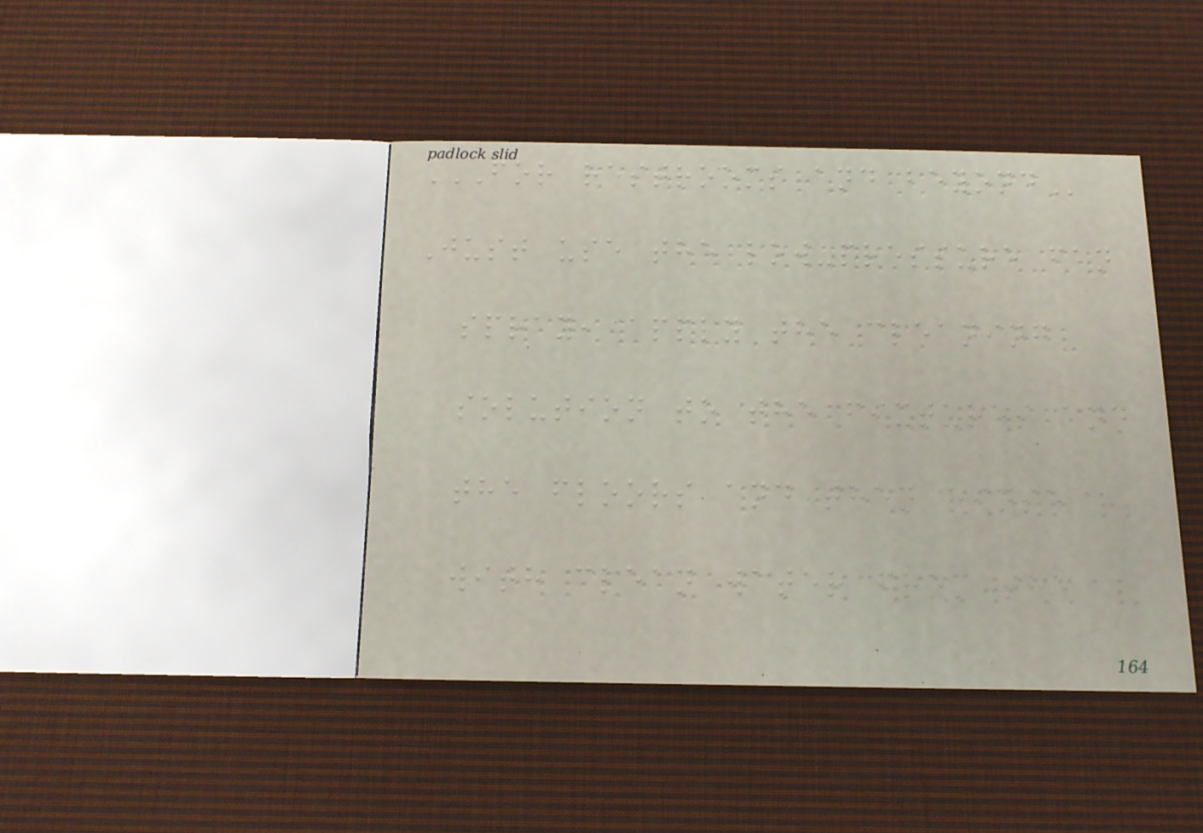FOR RESTROOMS AND BEYOND
Just use the low-pressure fan
spray, apply the cleaning
solution to the fixtures and
the floors and then rinse
with clean water from the
